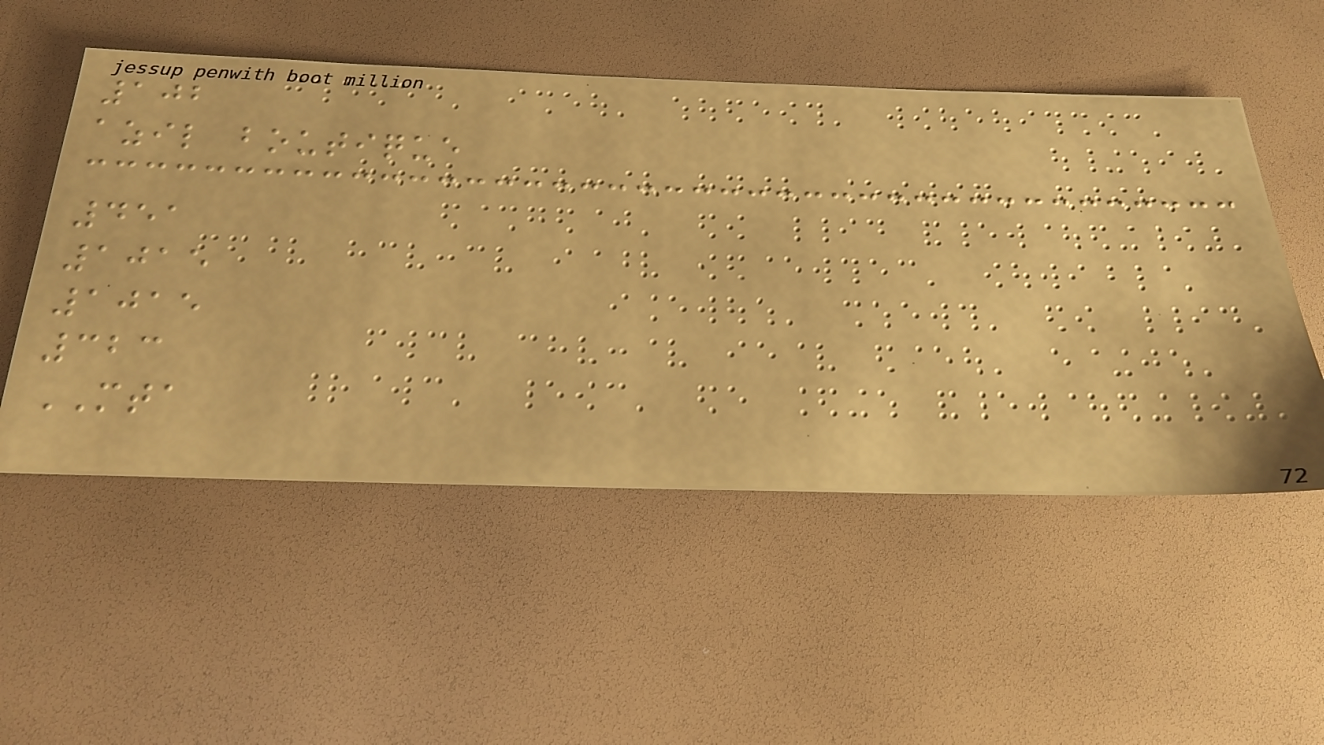102
azil boutique
451
1015
1015
323
MTA
